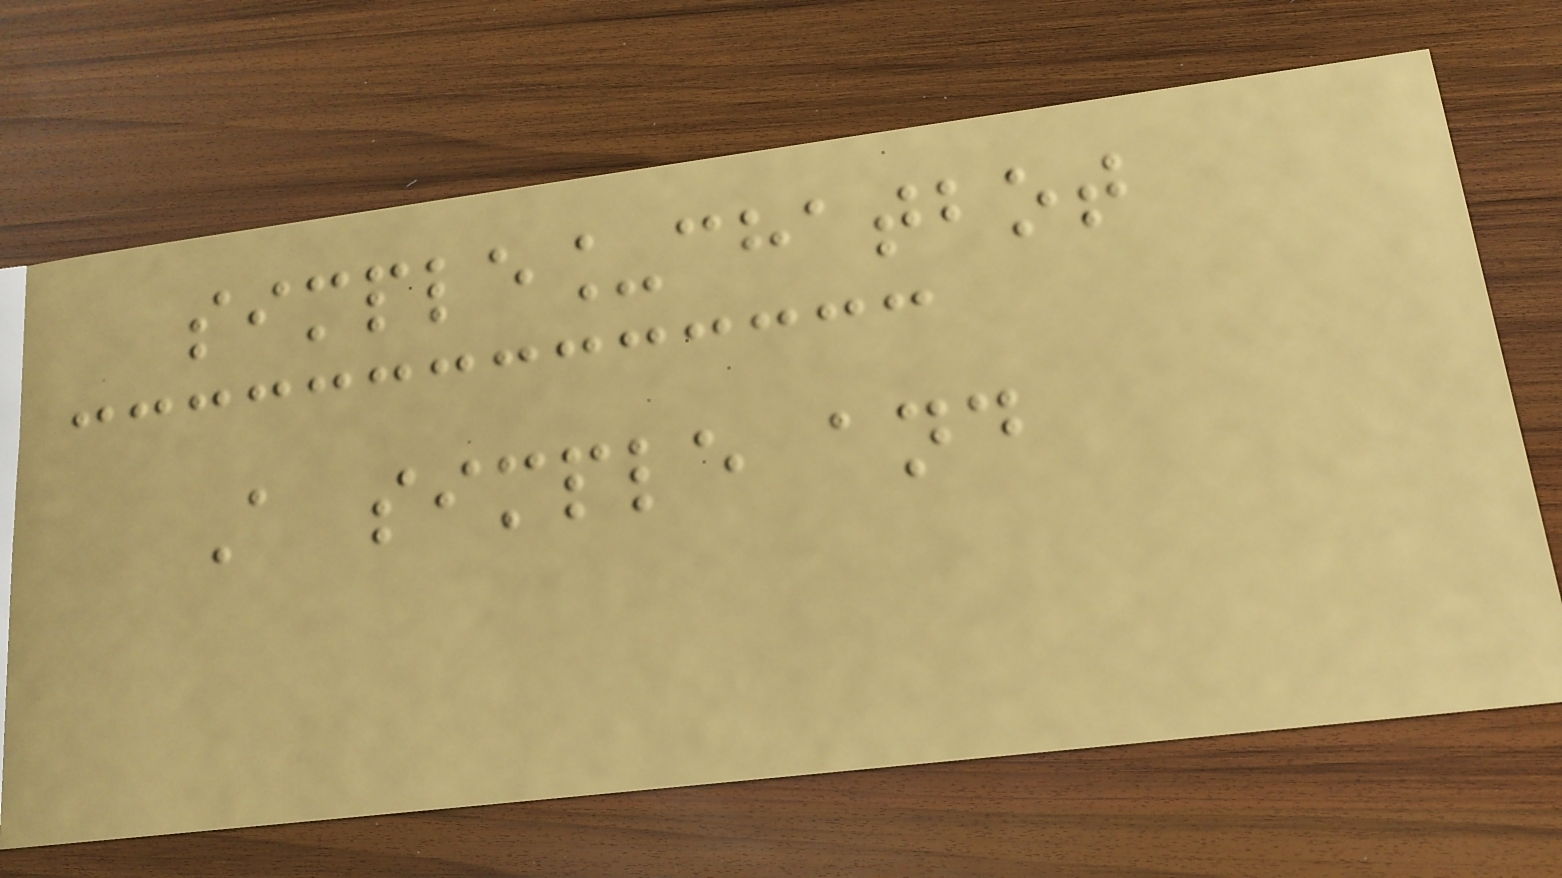simple_chatbot
A simple and
